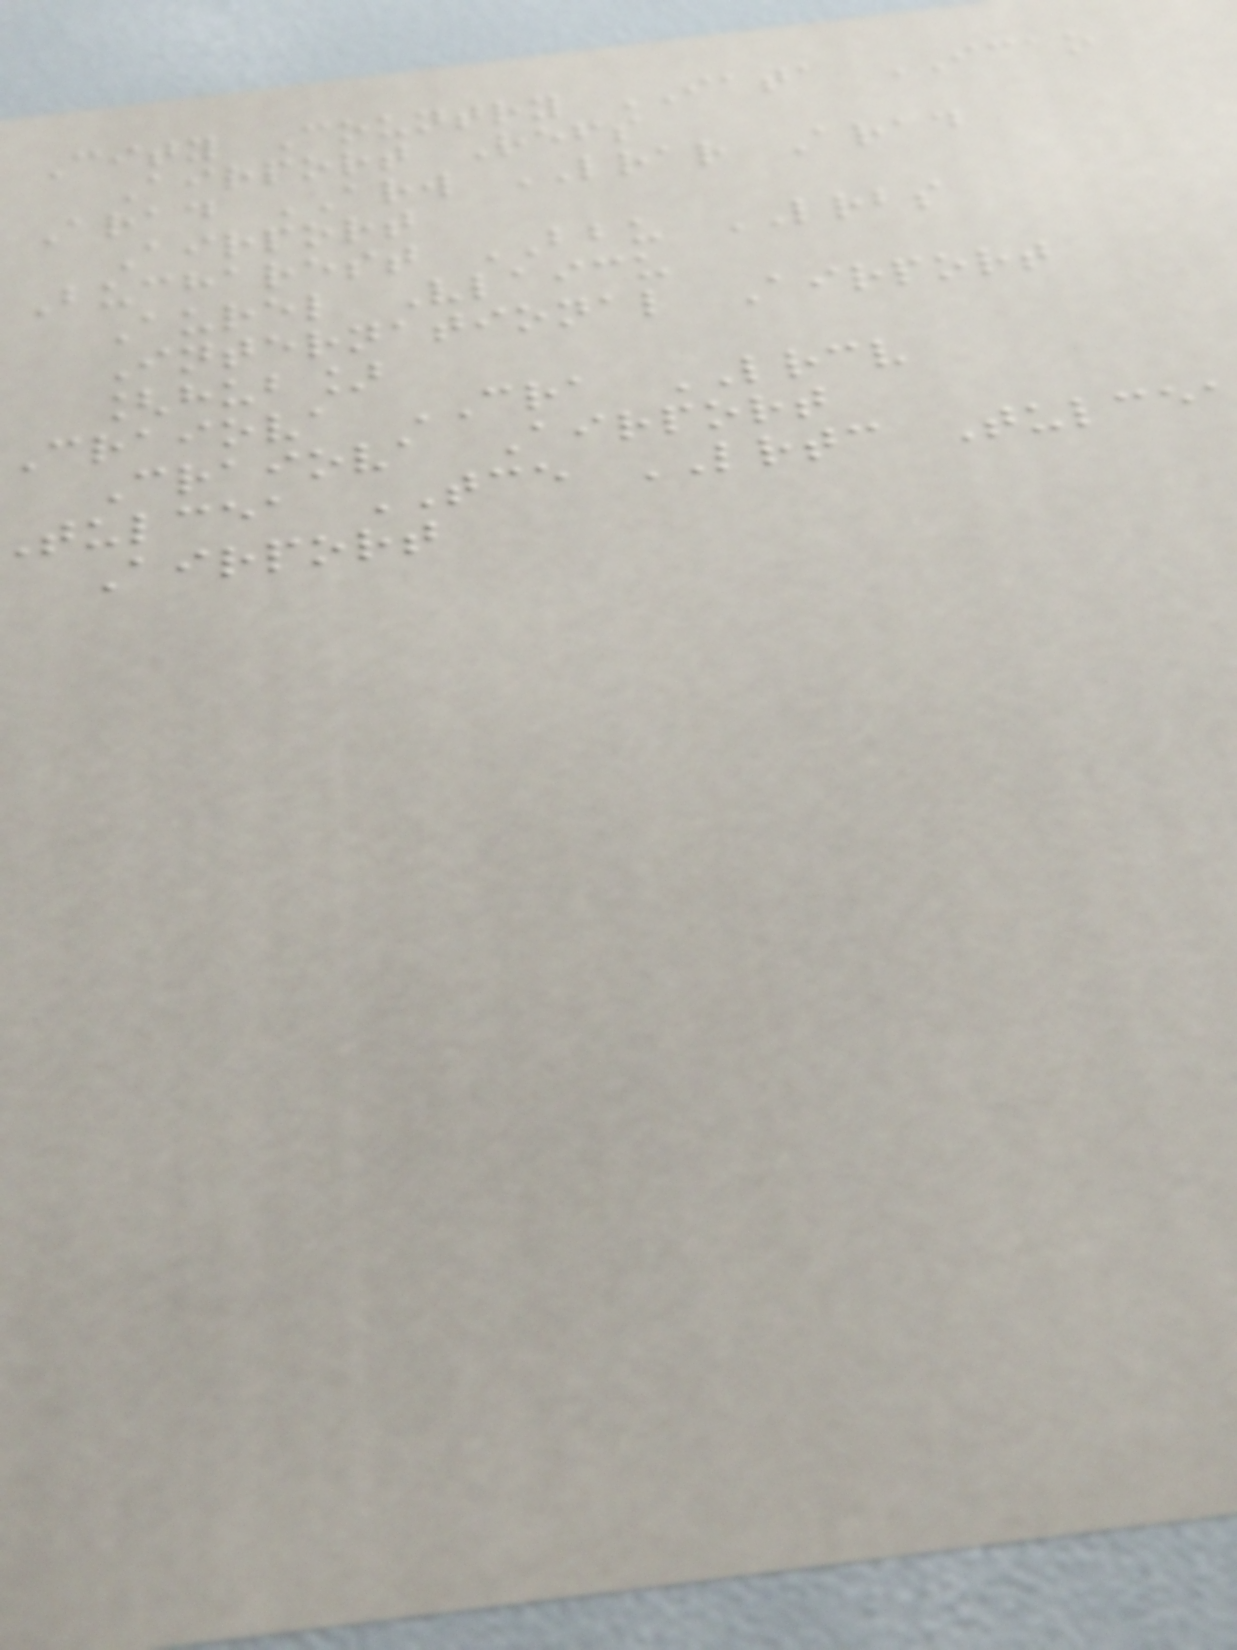City Country IATA ICAO
Airport Refs
Arad ARW LRAR Arad
Airport
Bucharest BBU LRBS
Aurel Vlaicu
International Airport
[hub]
Craiova CRA LRCV
Craiova Airport
tulcea TCE LRTC Tulce
Airport
